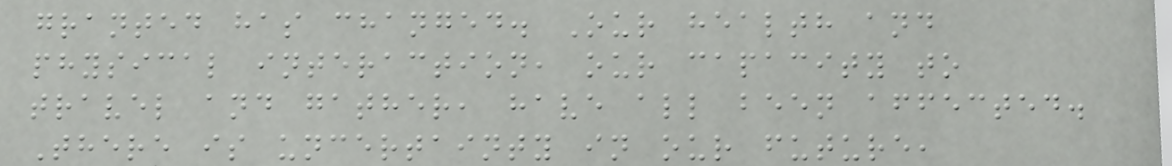granted has changed. Our health and
physical interaction, our capacity to
travel and gather, have all been affected.
There is uncertainty in our future,
